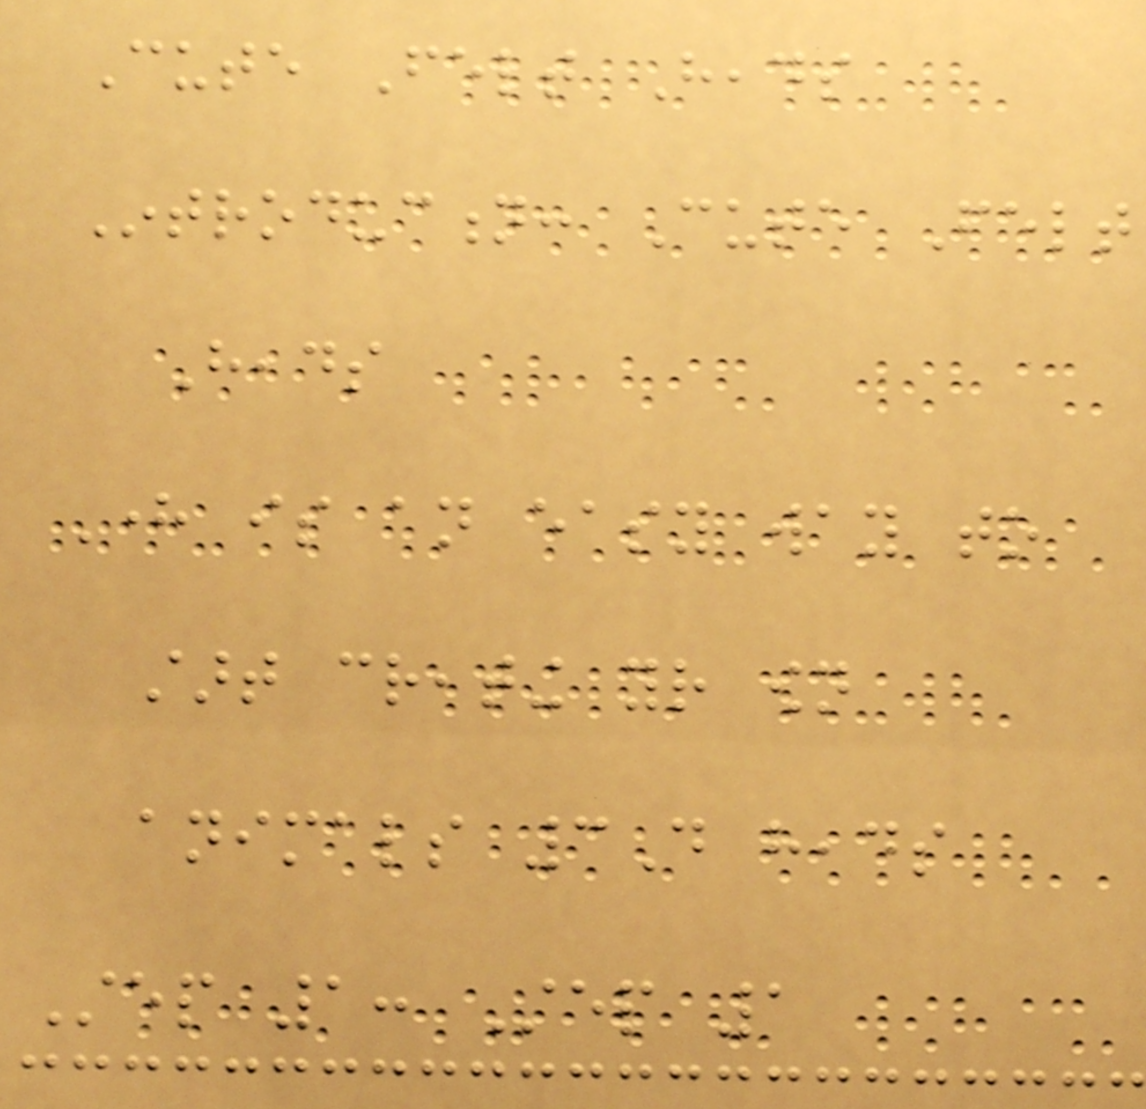Cute Felt Heads
Introduction: Cute Felt
Heads
Here is an easy way to
start creating your own
animals 3D heads
Step 1: Step 1
